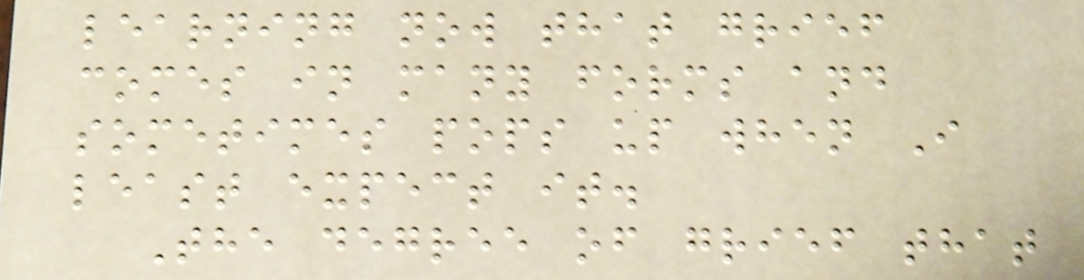learning now that grief
comes in many forms and
sometimes pops up when I
least expect it.
The degree of grief that
